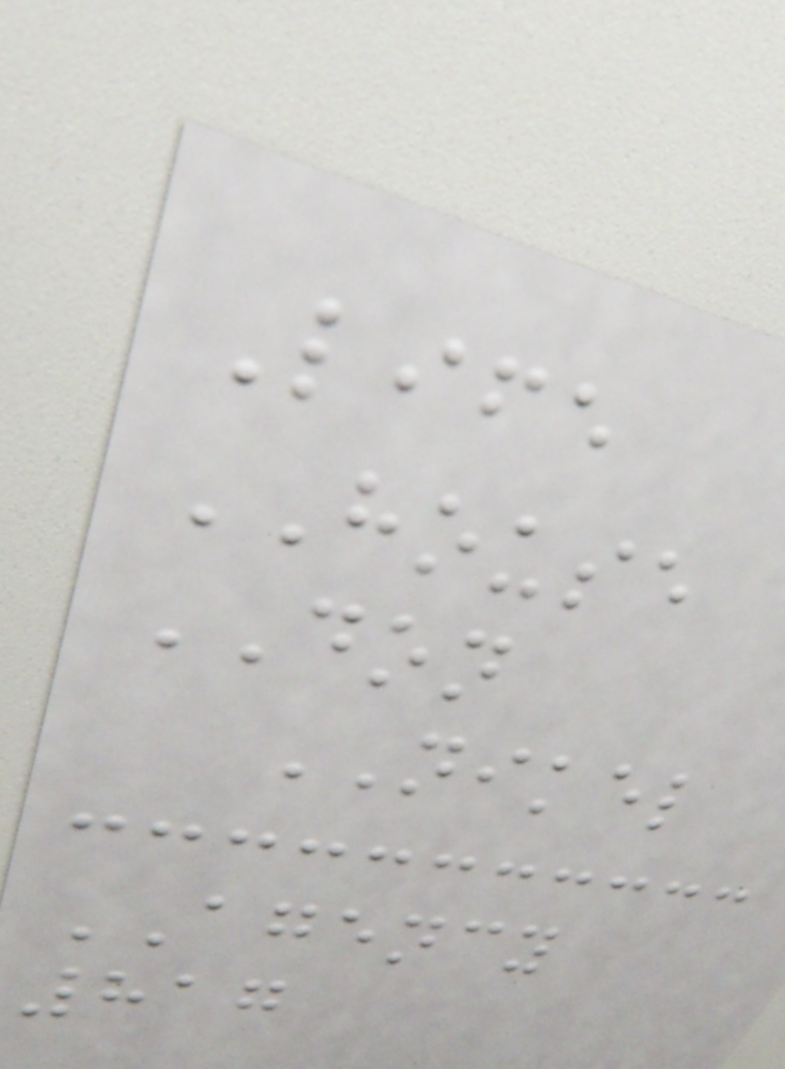Life
HOUSE
DON
NIKEL
AGENCY
817
